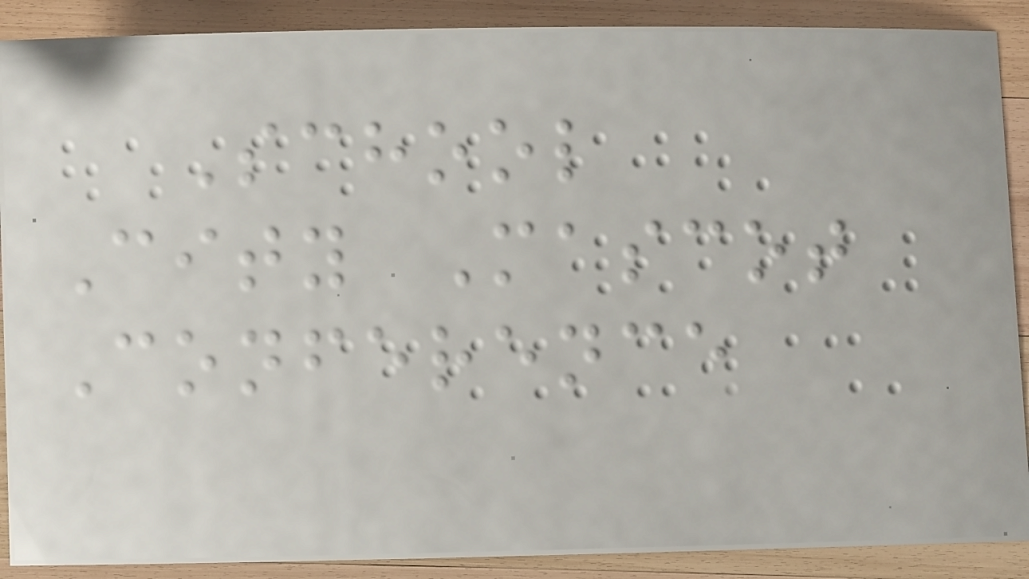School
City Mascot
Conference
